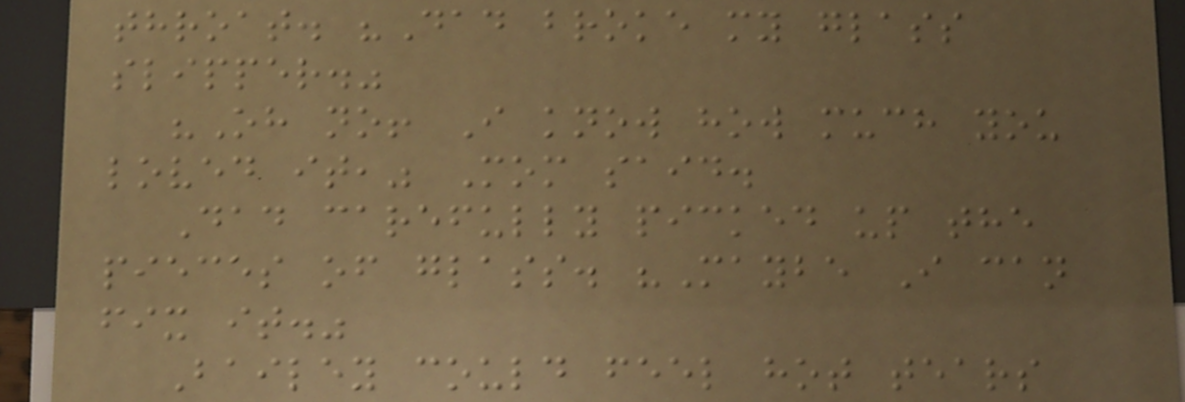throat. "Dad broke my glass
slipper."
"Oh no! I know how much you
loved it," Mom said.
Dad carefully picked up the
pieces of glass. "Maybe I can
fix it."
Bailey could feel hot tears
